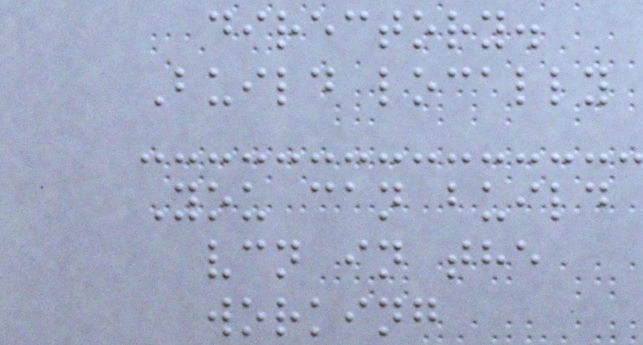directory.
Build locally
You can build
vcn in the
working
